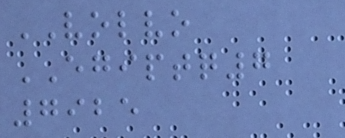VOLVO
EGIPTQ7
7925
